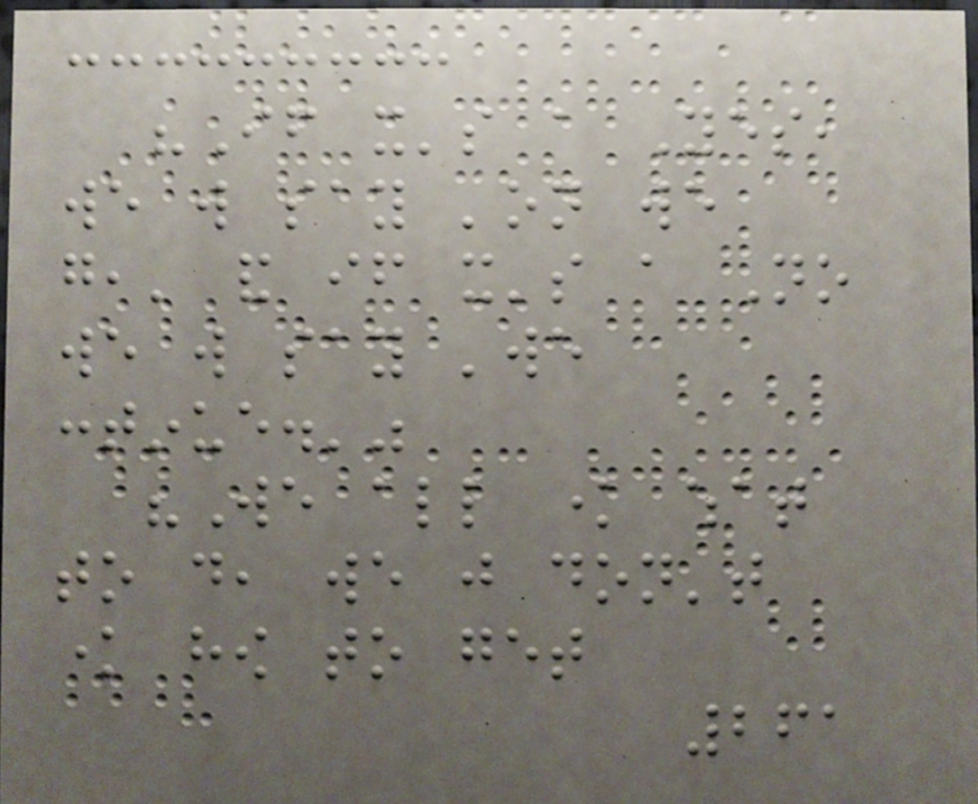"If it's a Yes,
we will say 'on we
go,' and if it's a No
we will say 'we
continue.'"
"We all know what
to do, we just don't
know how to get
261
